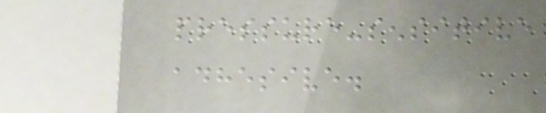pressure-sensitive
adhesive.
